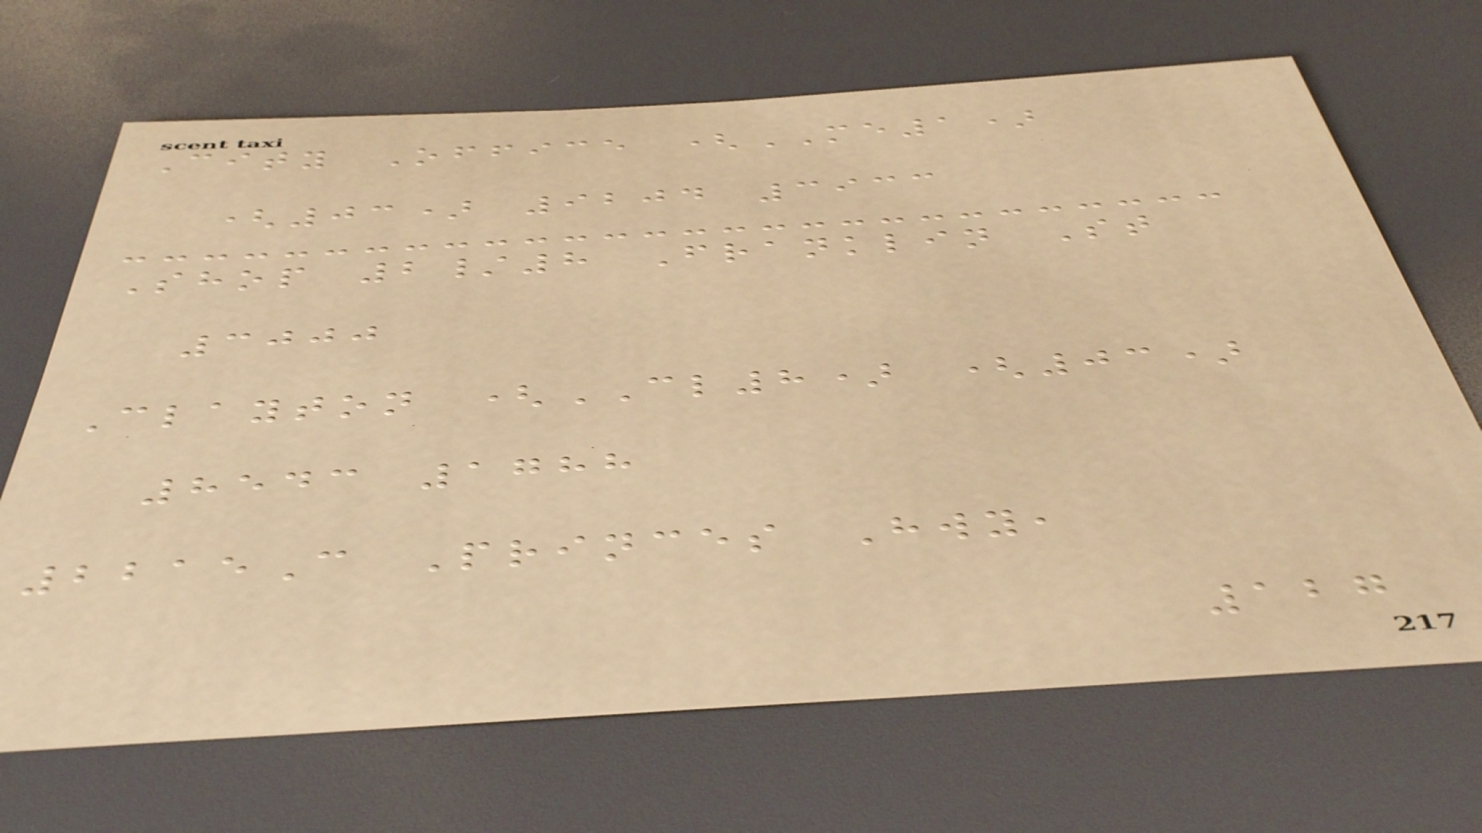City Office (ME1)
(03) 9204 3933
Shop 2/8 Franklin St
3000
Clayton (CL8) (03)
8543 1788
2215C Princes Hwy,
127
